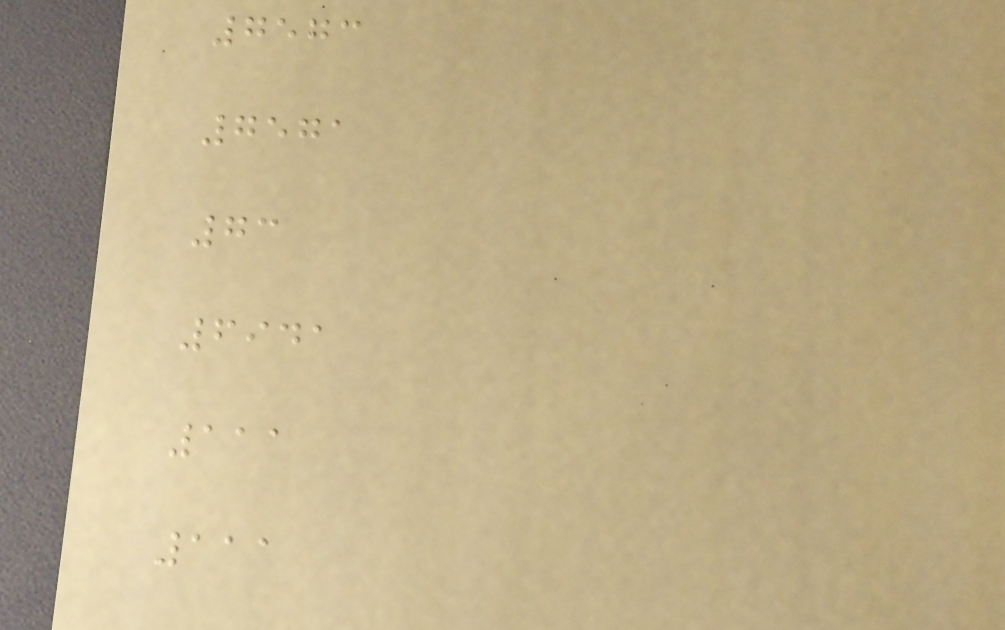7573
7571
73
6941
111
111
